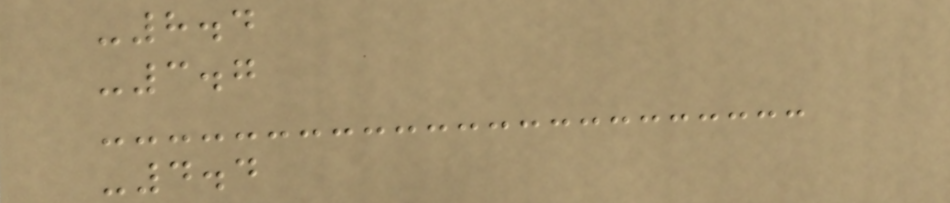-8.4
-3.7
-4.4
